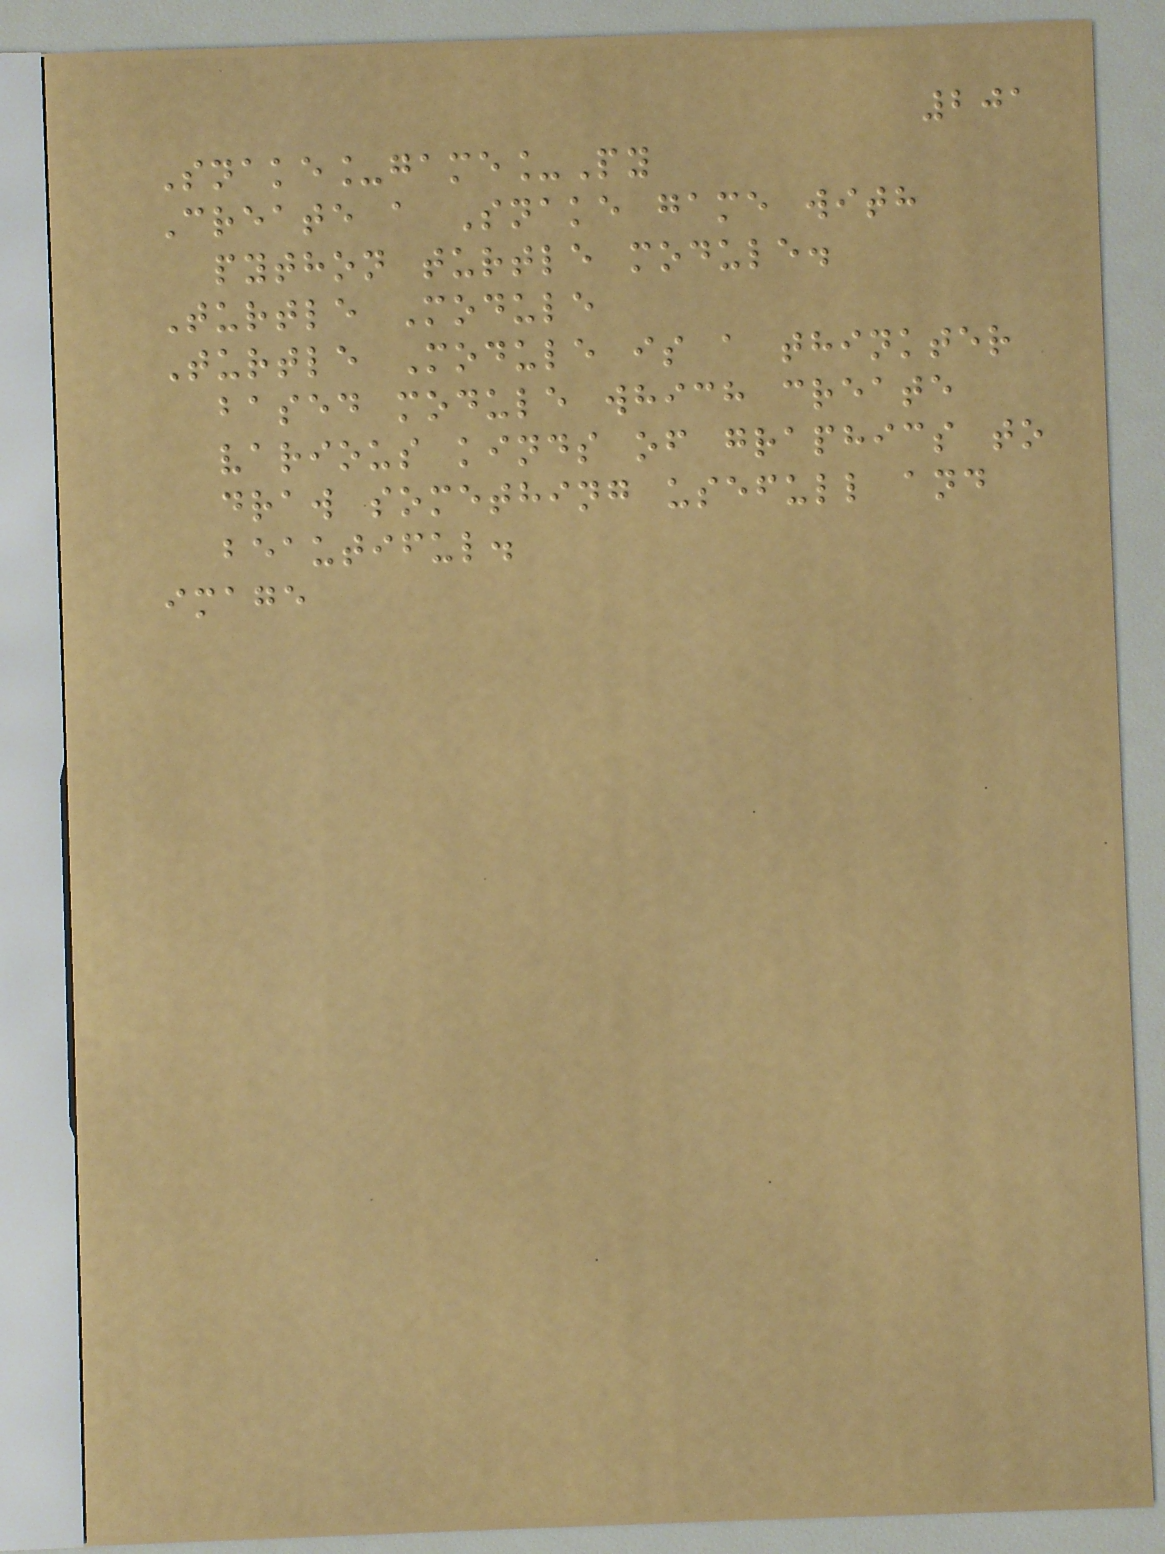201
Snake_game_Py
Create a Snake game with
python turtle module.
Turtle Module
Turtle Module is a thinkter
based module which create
various kinds of graphics to
draw something usefull and
beautiful.
image
